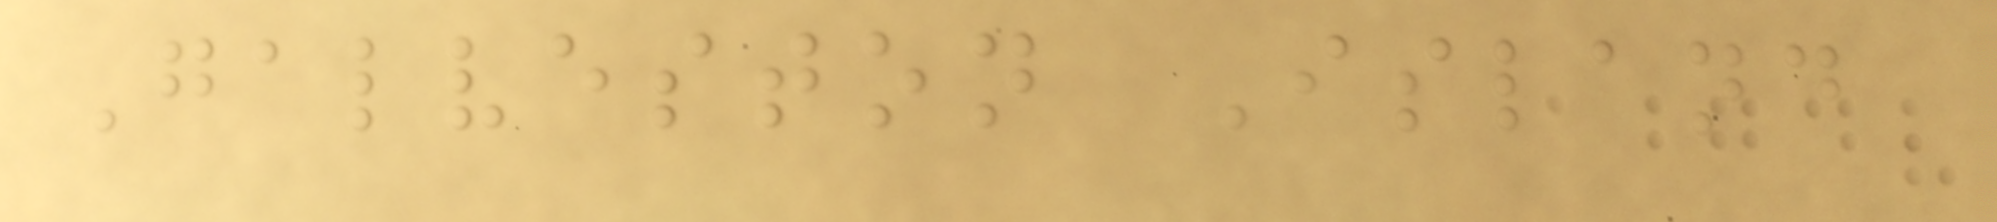Galveston Island
